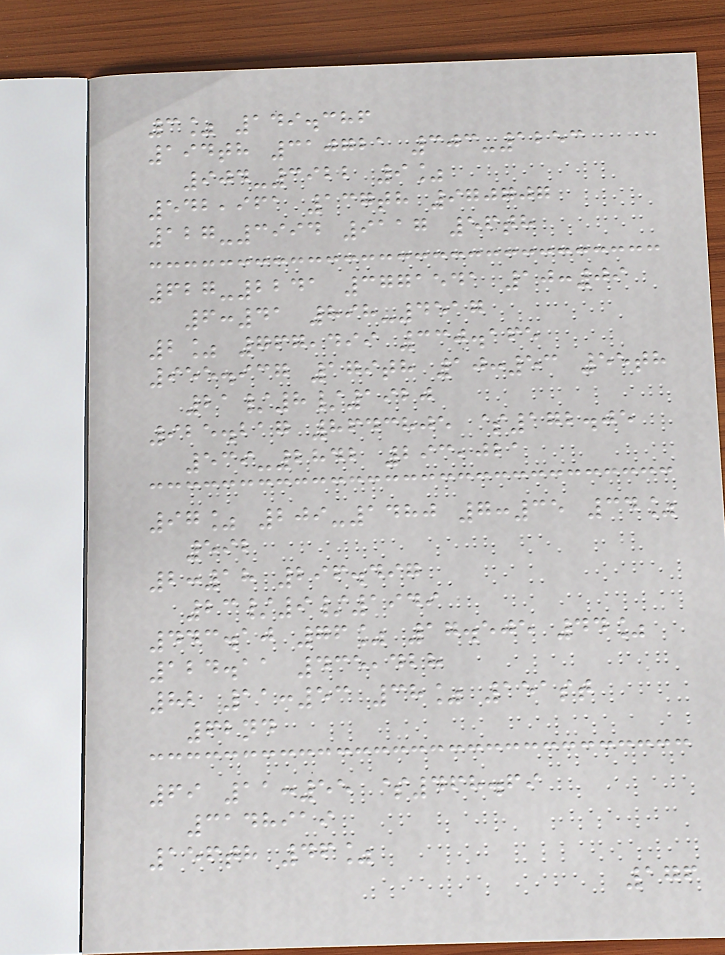3% 149.386
194th 310721 303-1253
904-3922 9%
542,961 137th 970707
127-3994 9117 56th
627-2241 3771541 10:09
6:41 898-4517
2% 767,499 330.165
955.937 179th 10:53 55th
21/8/1920
925.217 8643805 $172.05
539-2842 293,021
97% 209-1480 7:35 34%
592
2:18 296.497
23/9/1949
443.10 76% 17.505 44%
124.11 435,428
82 11:53 38% 151st
62nd
69 11:55 $468.69
3148919
156th 46%
176
